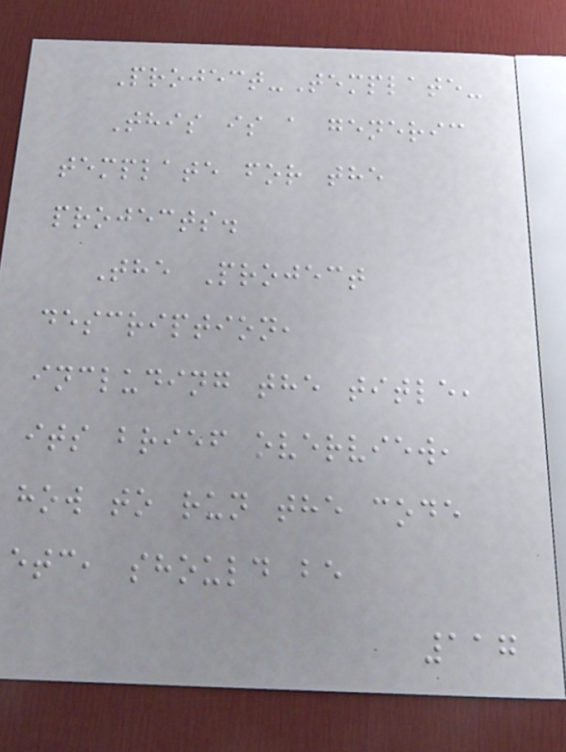Project-Template-
This is a generic
template for the
projects.
The Project
description,
including the title,
its brief overview,
how to run the code
etc, should be
117
